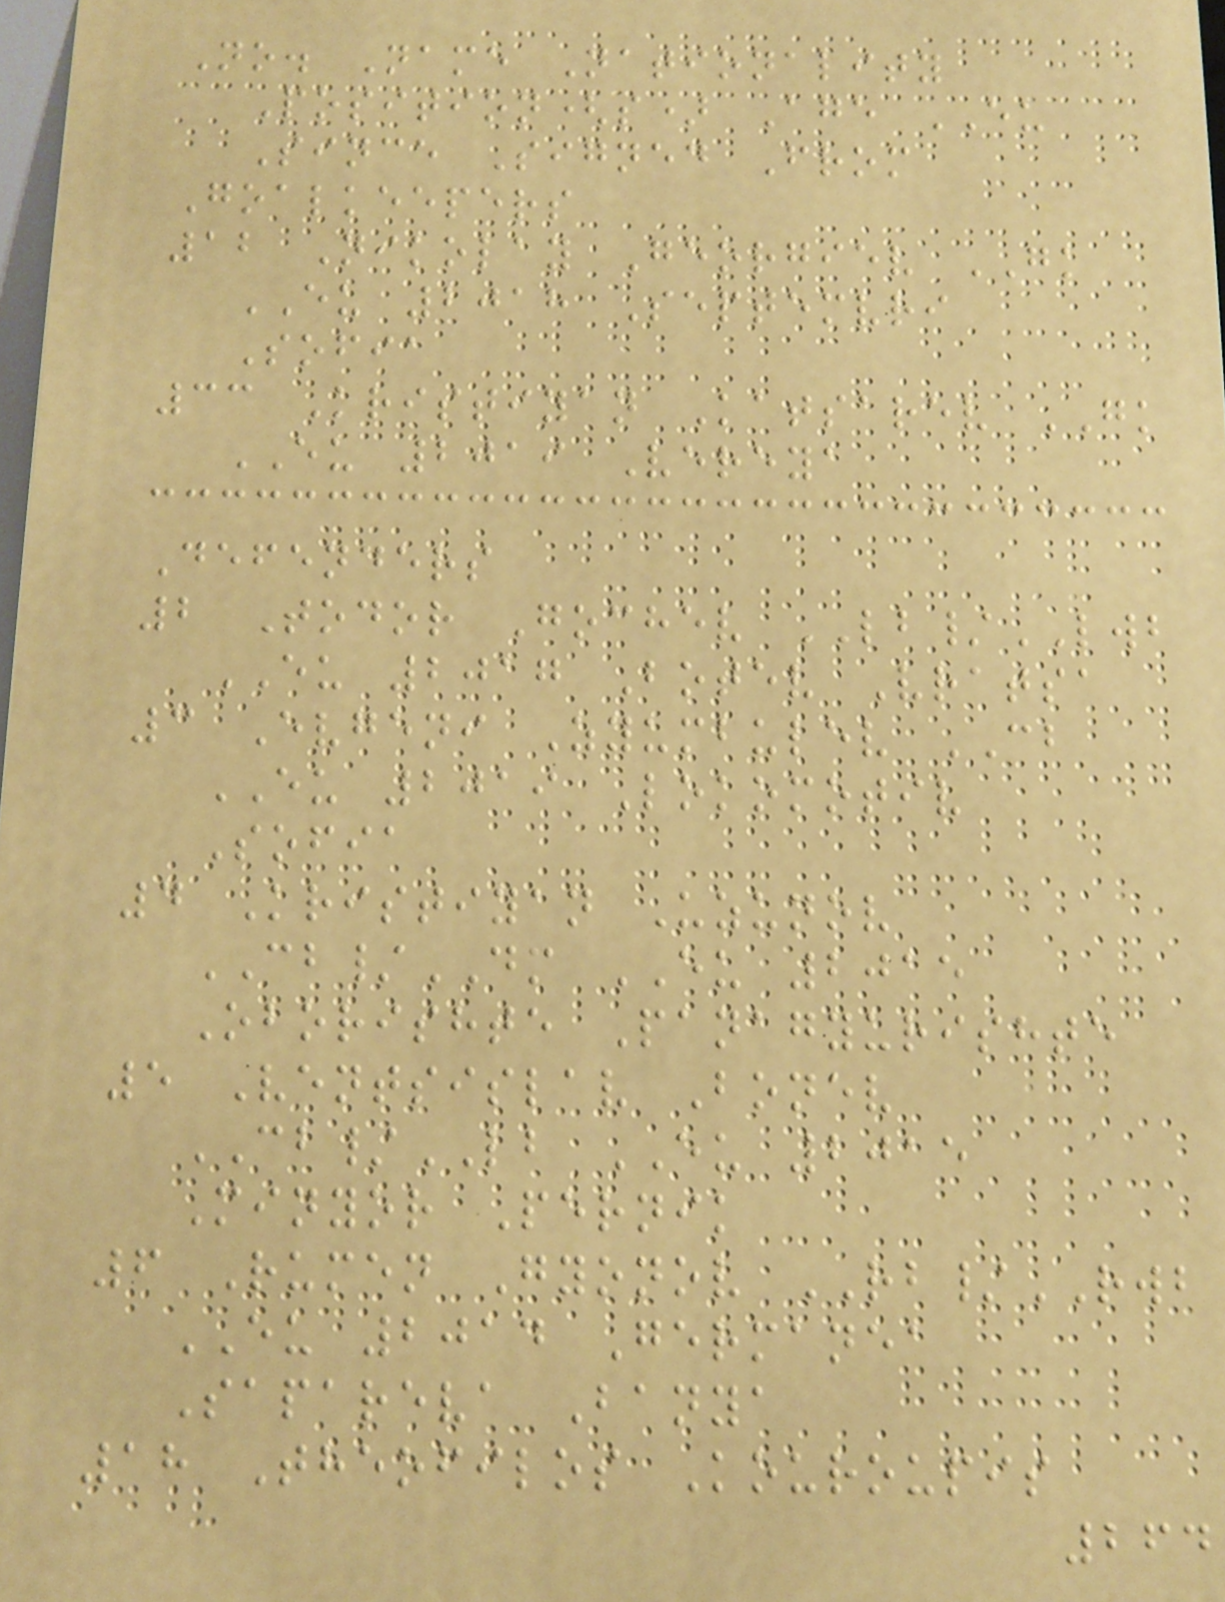No. Name Nationality
Position(s) Age EU
Since Signed From
Goalkeepers
12 Nikolay Georgiev GK
EU 2018 Septemvri
Sofia
33 Kristiyan Katsarev GK
EU 2019 Vereya
Defenders
2 Todor Gochev LB/LWB
EU 2017 Botev Vratsa
3 Evgeni Zyumbulev CB
EU 2019 Lokomotiv
Sofia
4 Kristiyan Uzunov
CB/DM EU 2015
Oborishte Panagyurishte
5 Ventsislav Bonev
CB/LB EU 2015
Minyor Pernik
6 Rumen Gyonov RB/RWB
EU 2014 Germanea
Sapareva Banya
18 Theofilos Kouroupis
264
